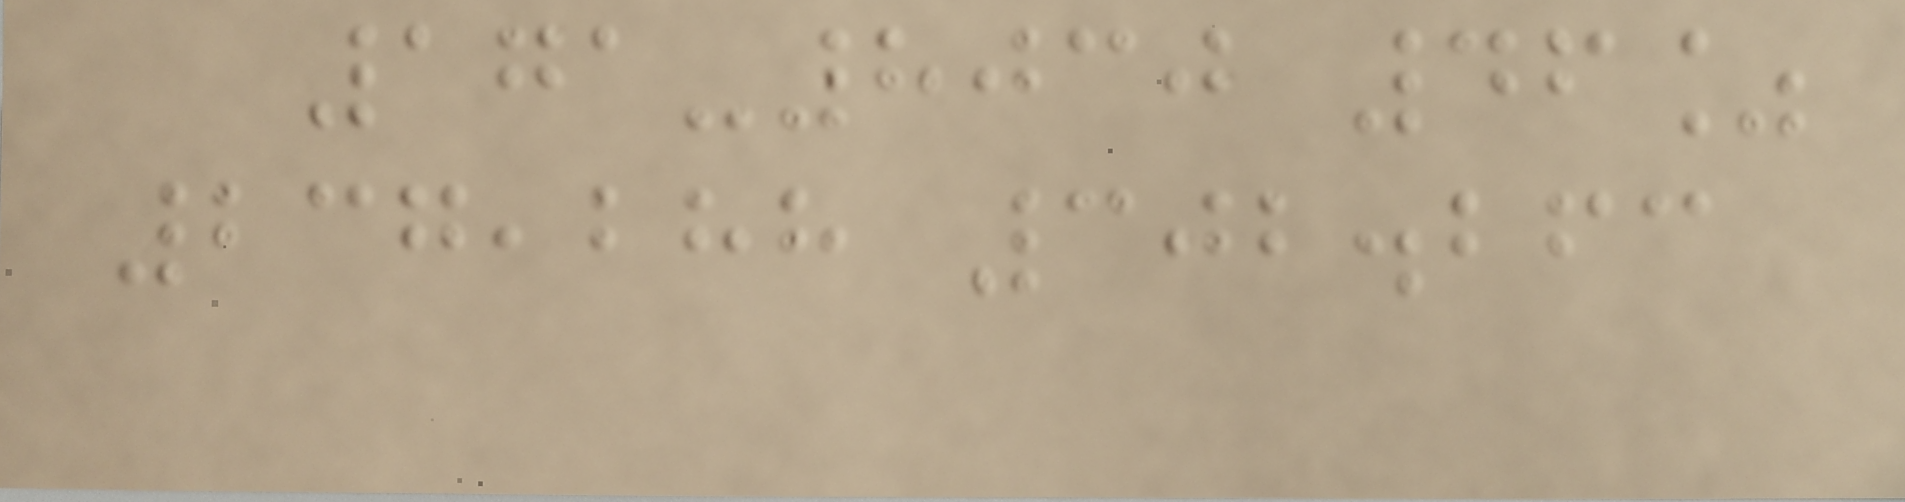171-8030 46%
237,288 302.263
